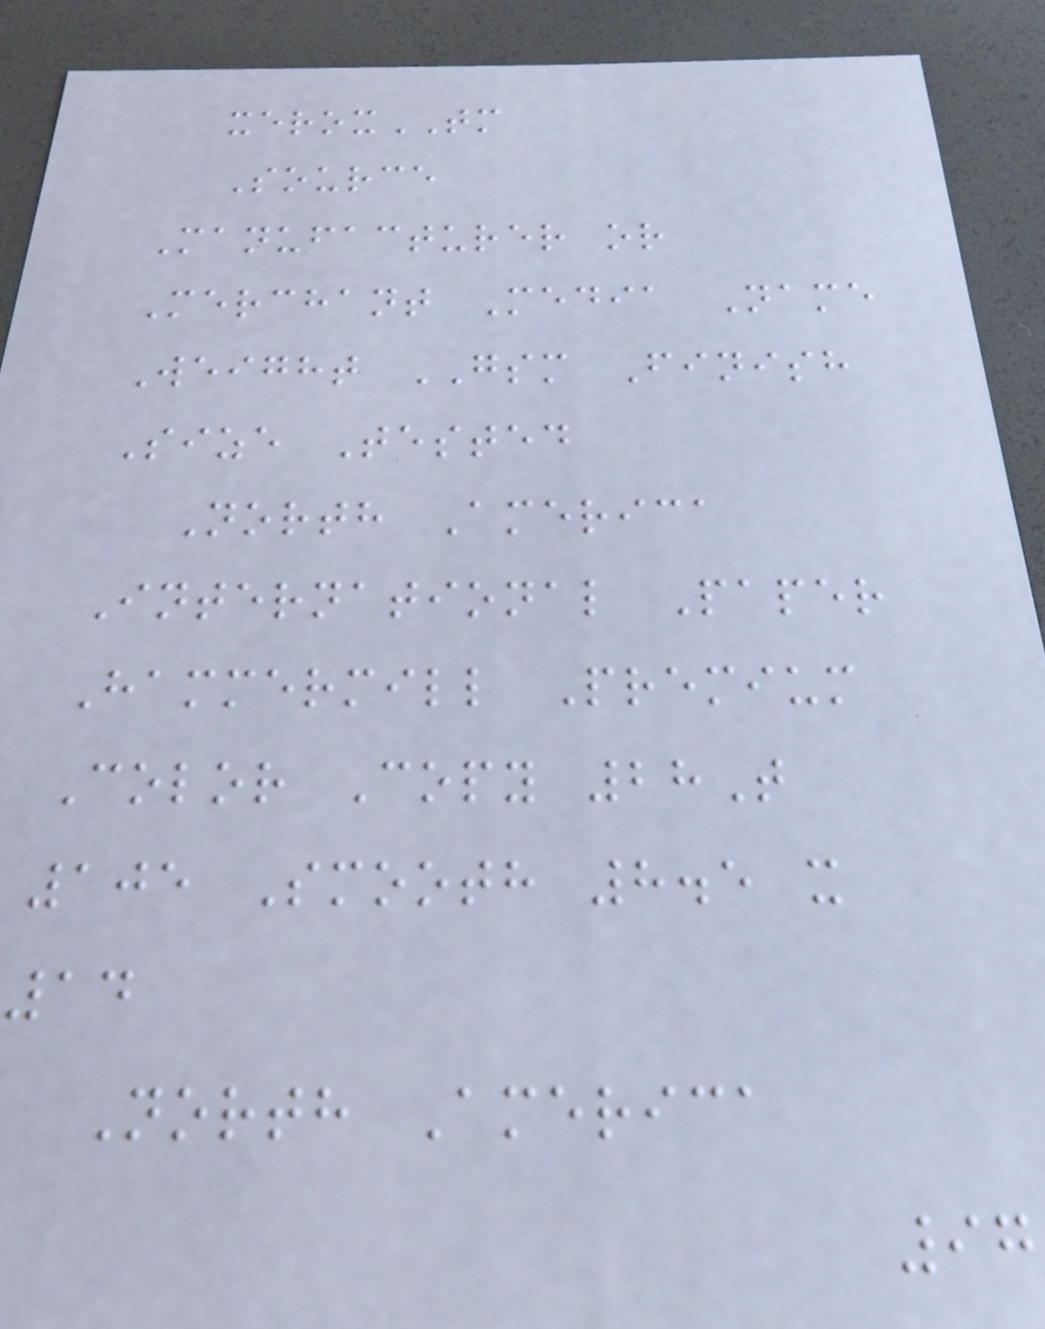xeroxTM
Source
Manufacturer or
Merchant Media Name
Weight GSM Finish
Size Tested
North America
International Paper
Hammermill Premium
Color Copy 28T
105 Smooth 8.5 x
14
North America
97
